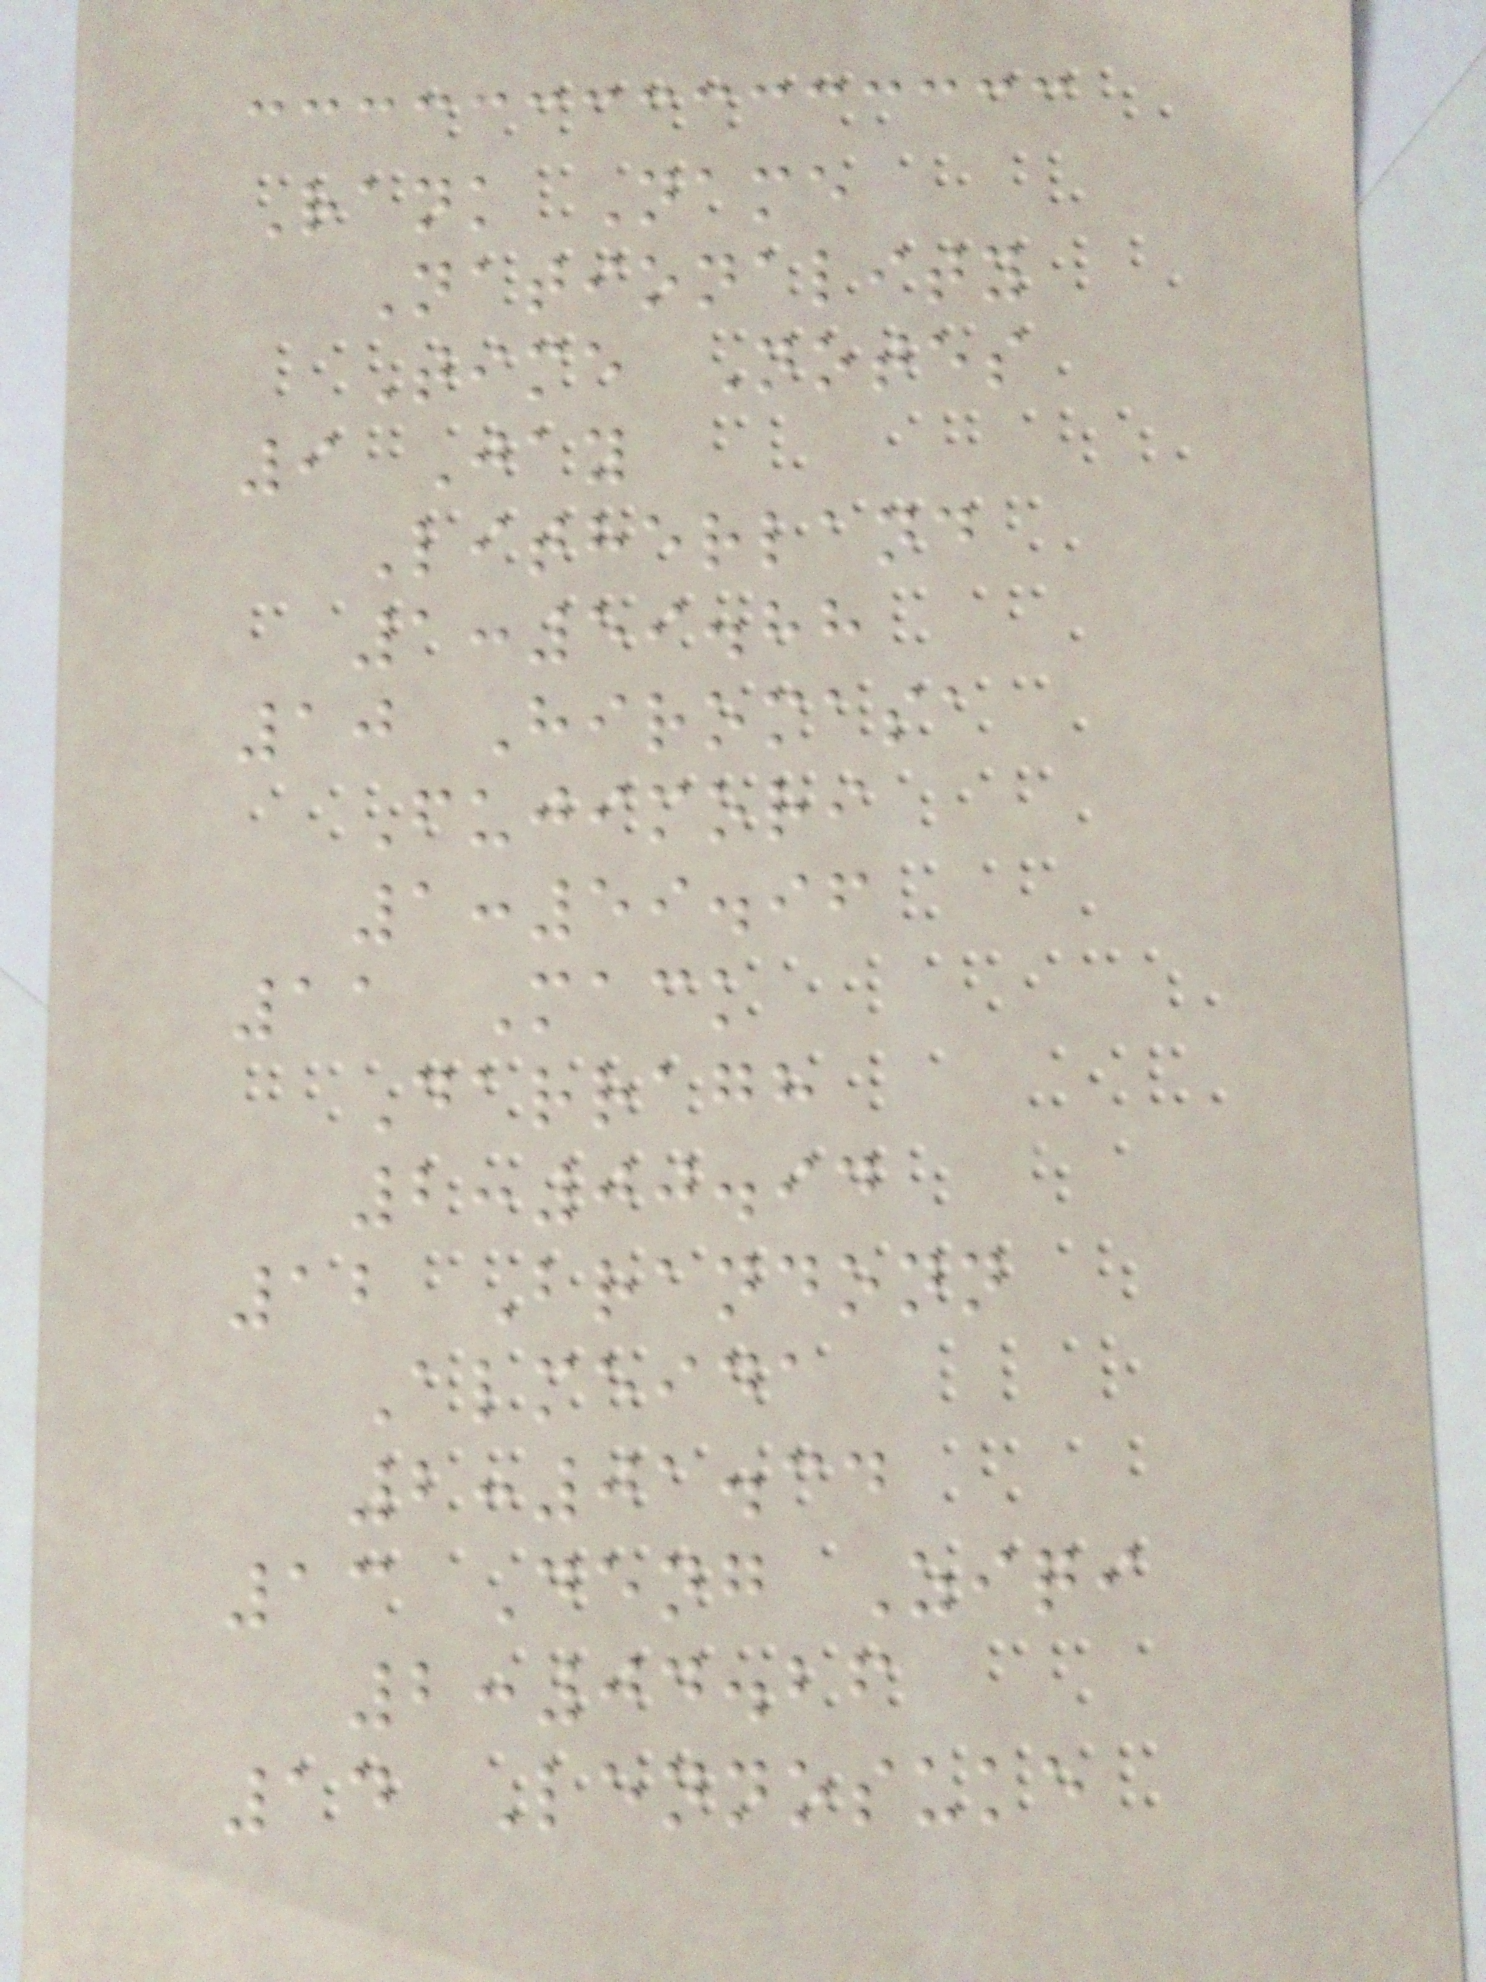Rank Name
Nationality
Time Notes
9 Jay
Litherland
1:59.88
10 Hiromasa
Fujimori
1:59.96
11 Mack
Darragh
2:00.94
12 Brandonn
Almeida
2:01.34
13 Deng Ziqi
2:04.26
14 Lennosuke
